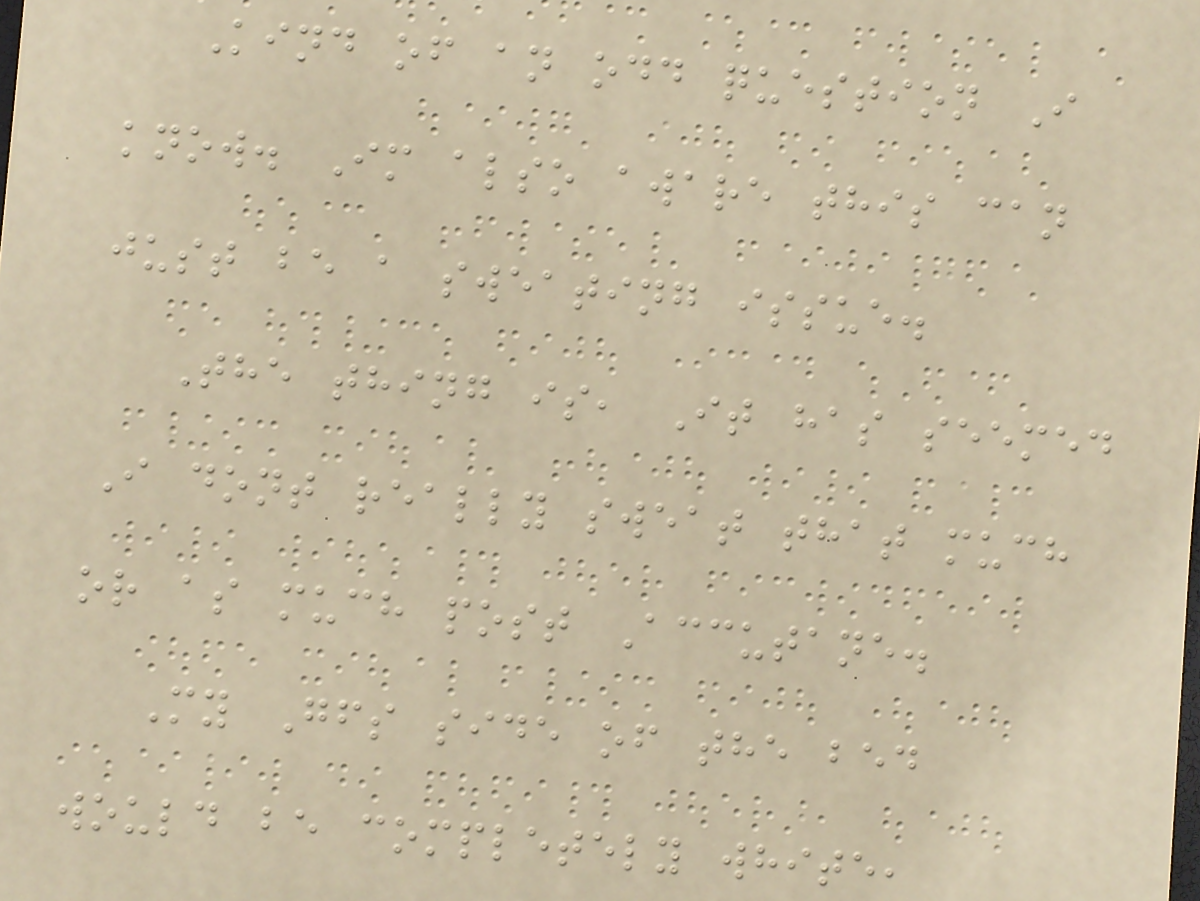Kind of an odd question I
know. Im also aware this can
just be a sweating issue.
The thing is, It has seemed
I dont really sweat that much
or as much post Accutane.
My Gfs side of the bed
would be completely white,
